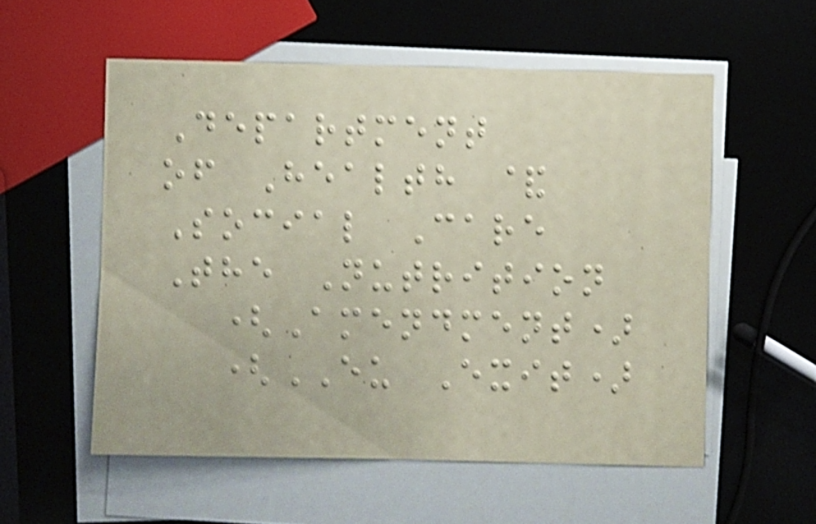Department
of Health &
Social Care
The Nutrition
(Amendment)
(EU Exit)
